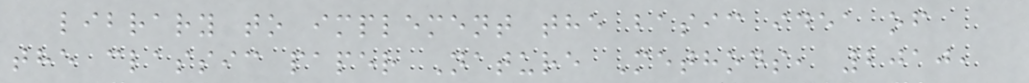library to implement the basic idea of
the classic paper Nature Methods, 2010,
